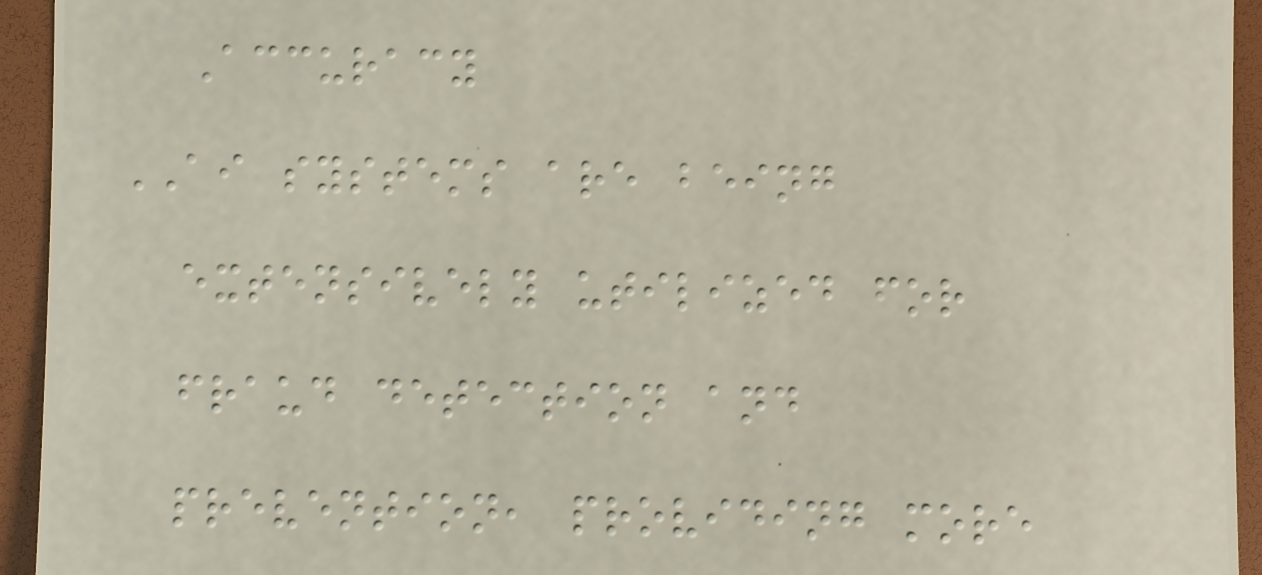Accuracy
AI systems are being
extensively utilized for
fraud detection and
prevention, providing more
